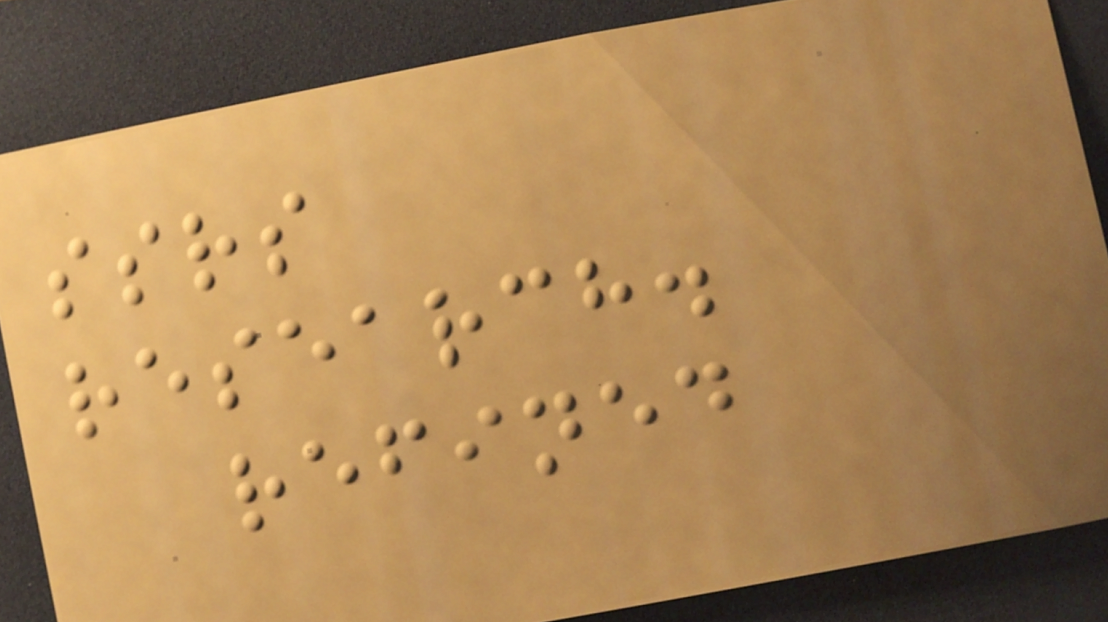ssrs
research.
refined
